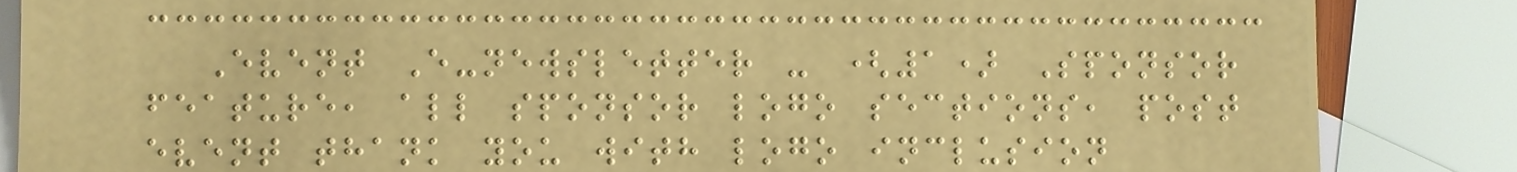Event E-newsletter - (1) Sponsor
feature, all sponsor logo sections, post
event thank you with logo inclusion
